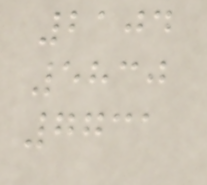2104
5830
7731
